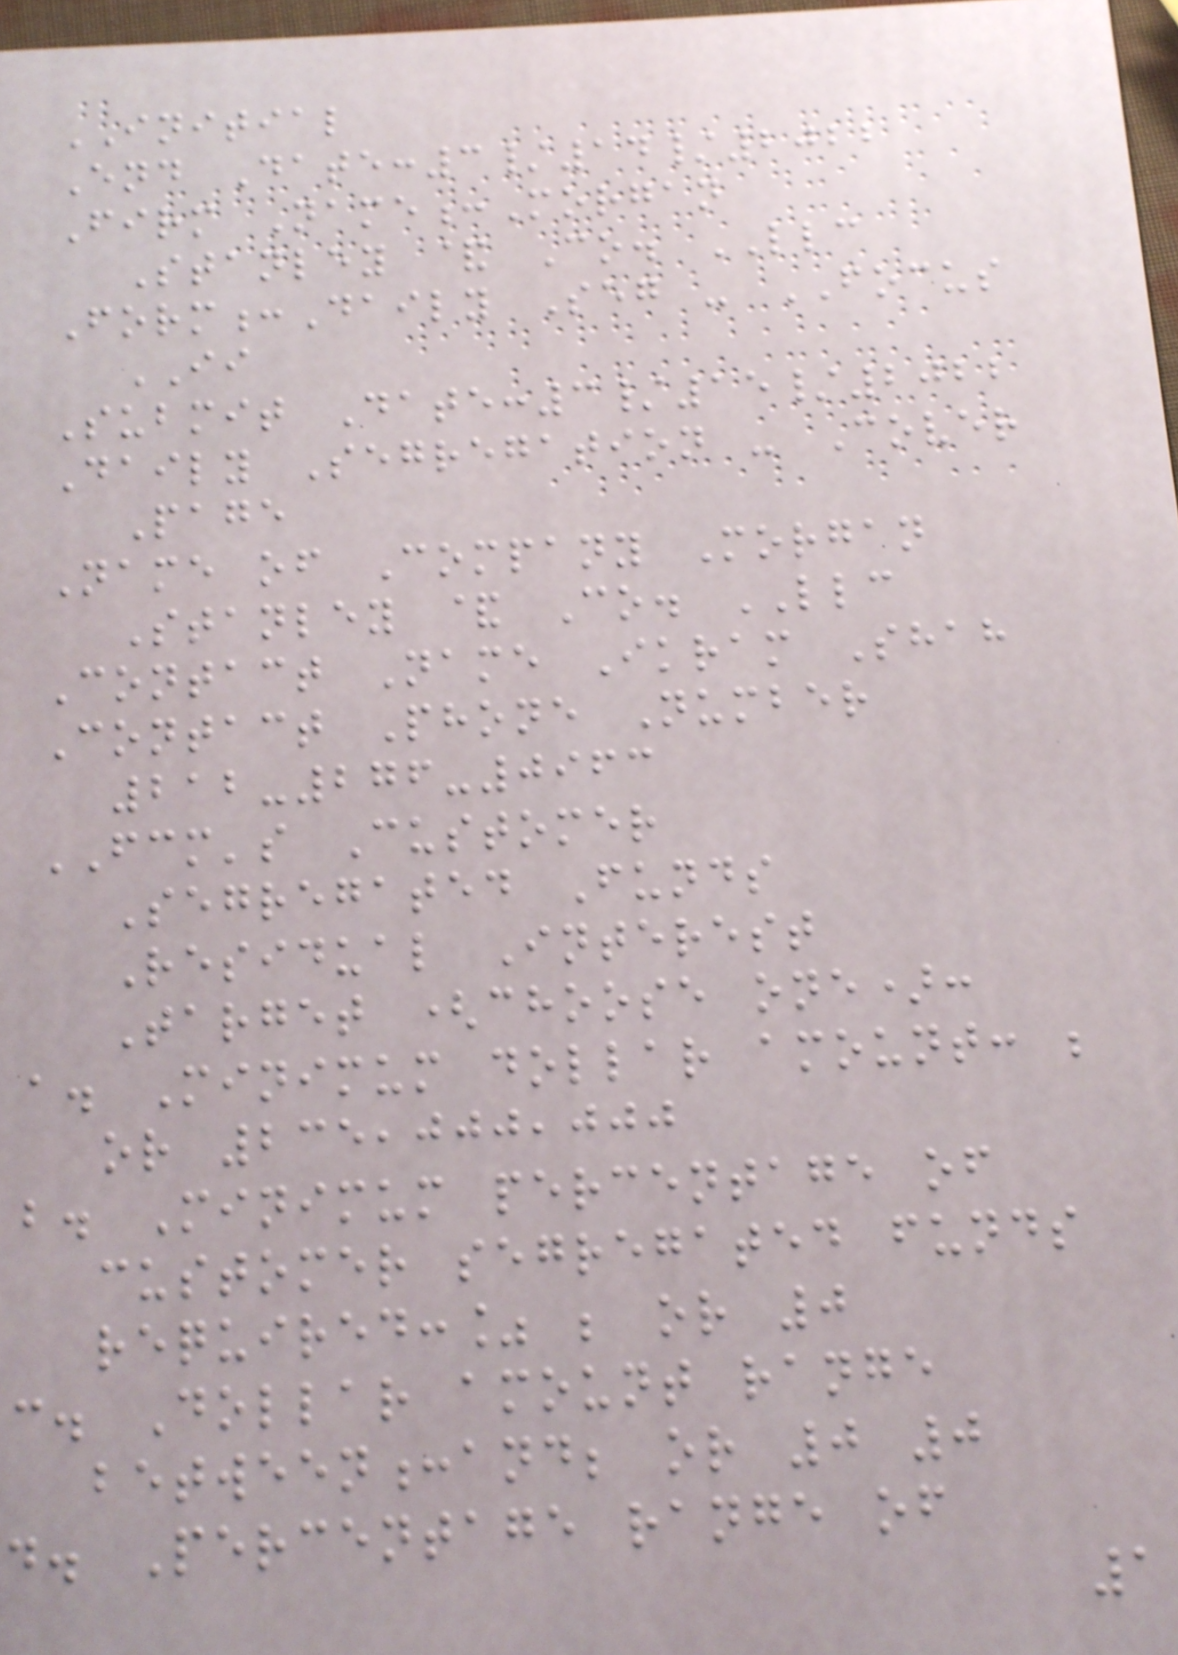INITIAL
End Date:3/14/2022
Firm Name:Morgan
Stanley & Co. LLC
Form:Daily Seg - FOCUS
II
Submit Date:3/15/2022
Daily Segregation - Cover
Page
Name of Company Morgan
Stanley & Co. LLC
Contact Name Ikram Shah
Contact Phone Number
212-276-0963
FCM's Customer
Segregated Funds
Residual Interest
Target (choose one):
a. Minimum dollar amount: ;
or 235,000,000
b. Minimum percentage of
customer segregated funds
required:% ; or 0
c. Dollar amount range
between:and; or 0 0
d. Percentage range of
1
